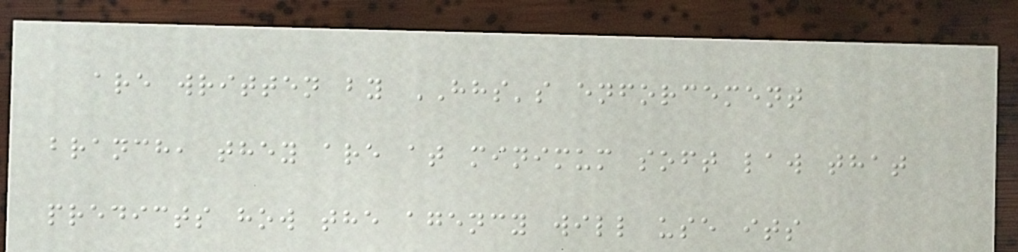are written by HHS's enforcement
branch, they are at minimum soft law that
predicts how the agency will use its
